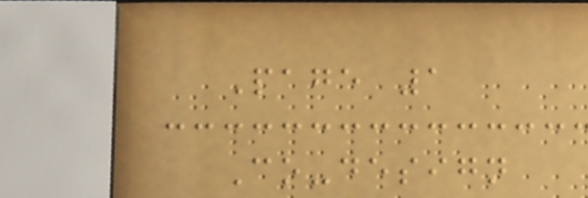Page 1
Co-design
